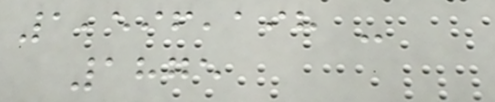1,596,198 -
1875
